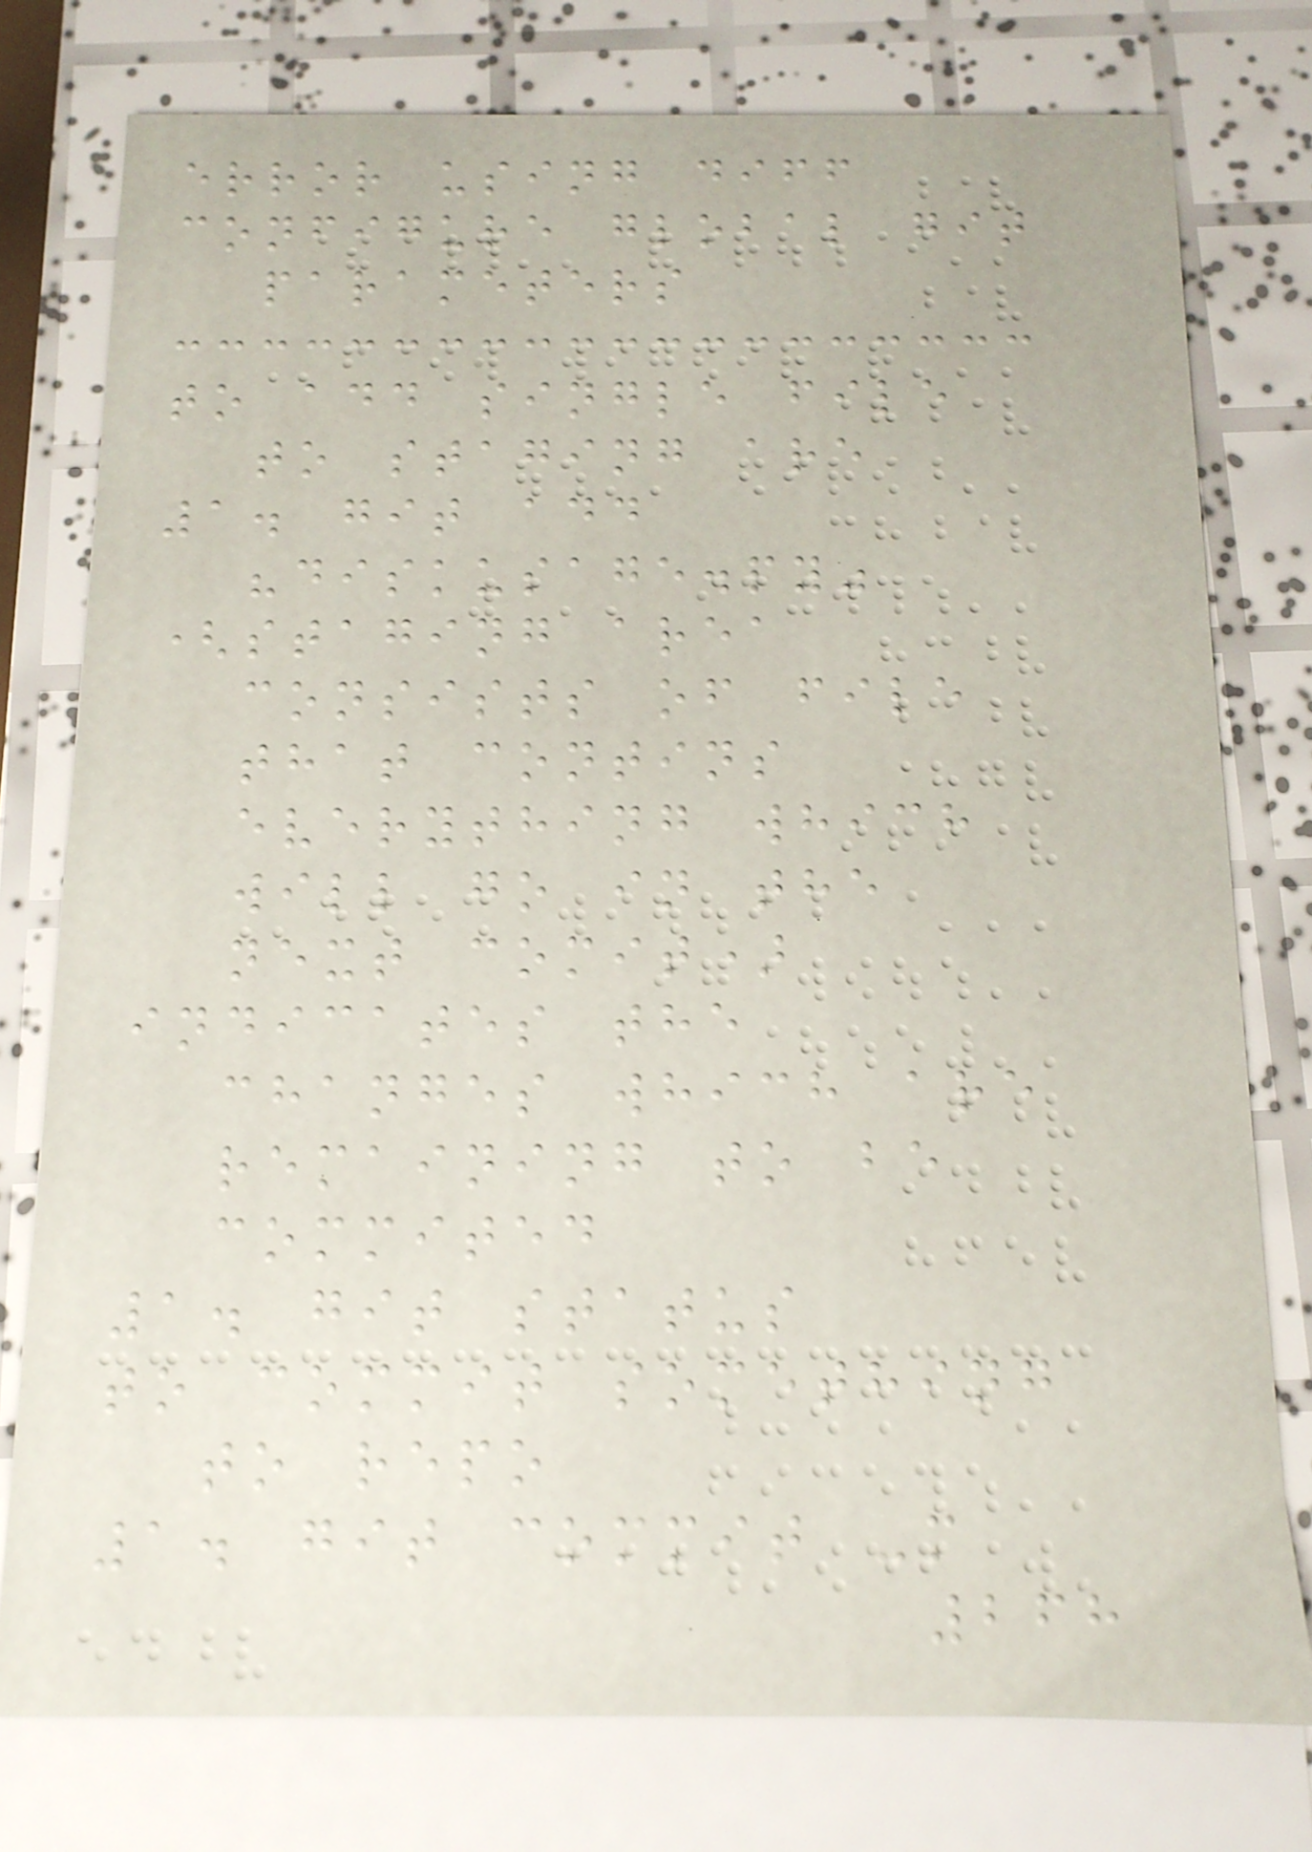error using diff
configure global git
parameters
to add single file
to staging are
1. git add
"diskusage.py"
(staging area
consists of file
that contins
everything which
will go in the
next comit)
indicates the
changes which are
remaining to be
commited
1. git status
to commit something
to repo
1. git commit -m
268
